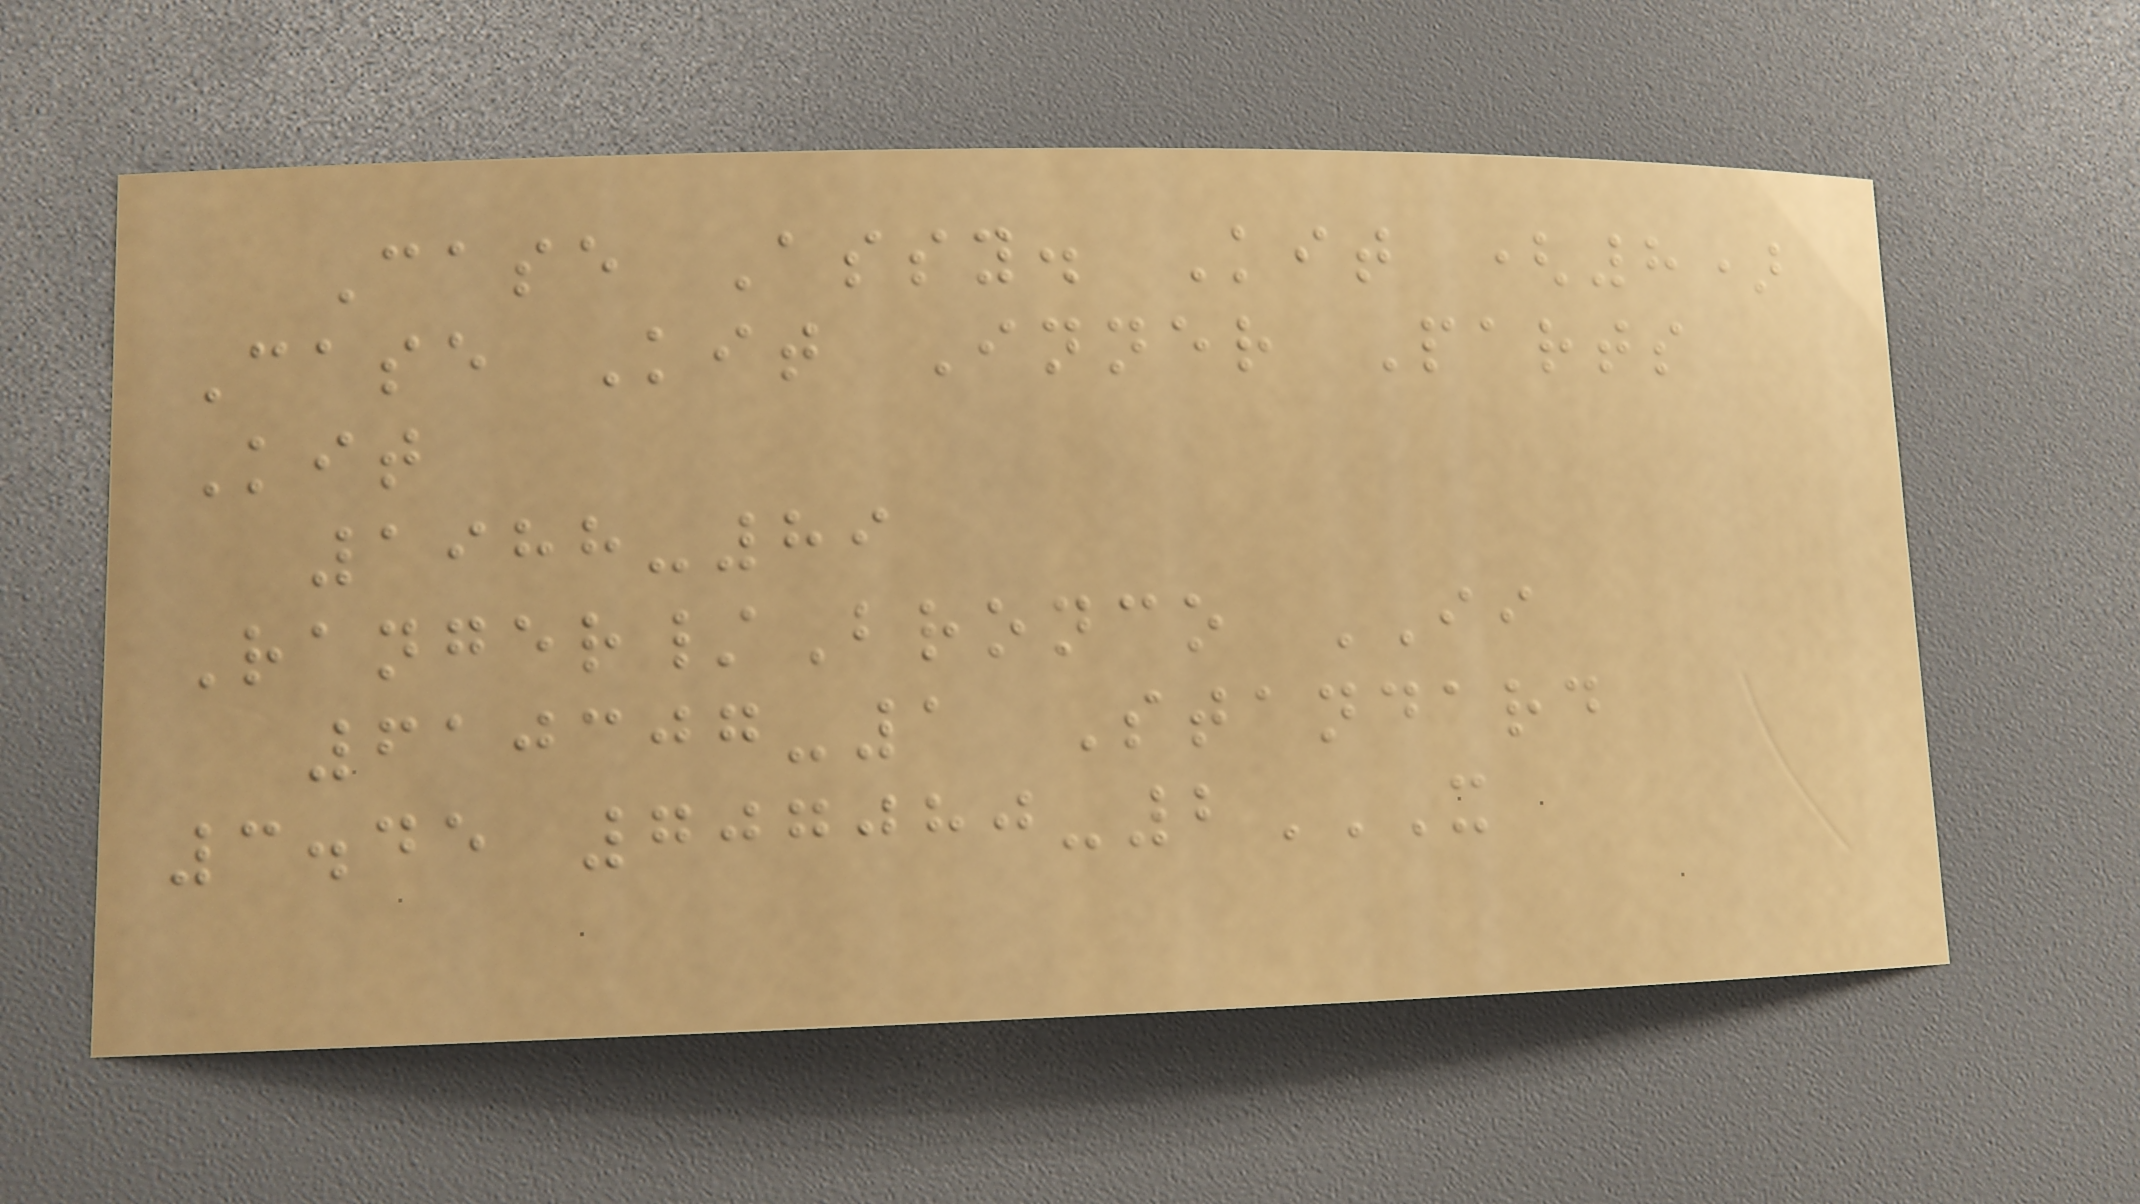Case Assy. Kit (8)
Case Kit Inner Parts
Kit
1988-89
Ranger/Bronco II
610307-1 Standard
3.45 707080-2X
